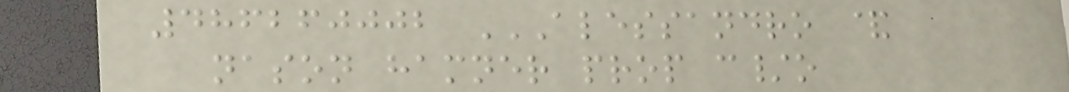486260002 ALESSANDRO &
NASON HAMNER PROP C/O
